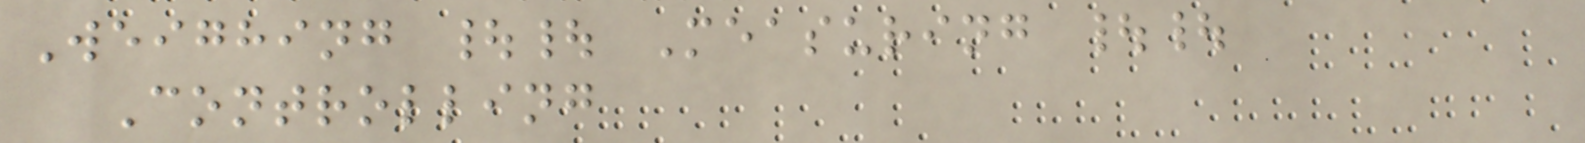Weighing || Measuring ||
Controlling
